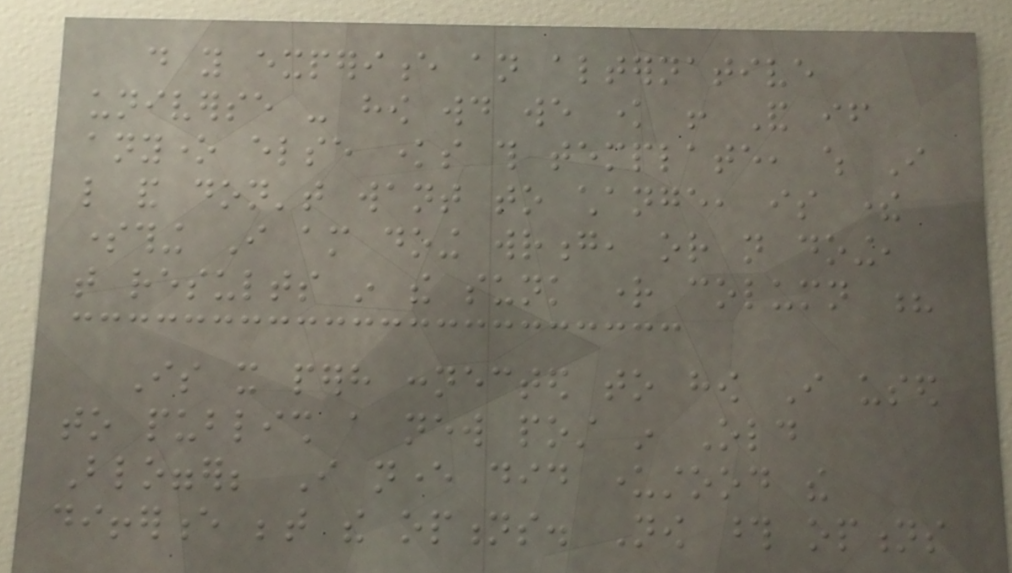do you experience an alternative
universe - how would we know ! And if
anyone else knows this template, which I
like and don't want to change, is there
something I am doing wrong, or not doing,
that results in the sunk right column ?
Is it perhaps connected to how I used
to publish a new post in Old
Blogger; I never did understood the
difference between the options. Now those options
